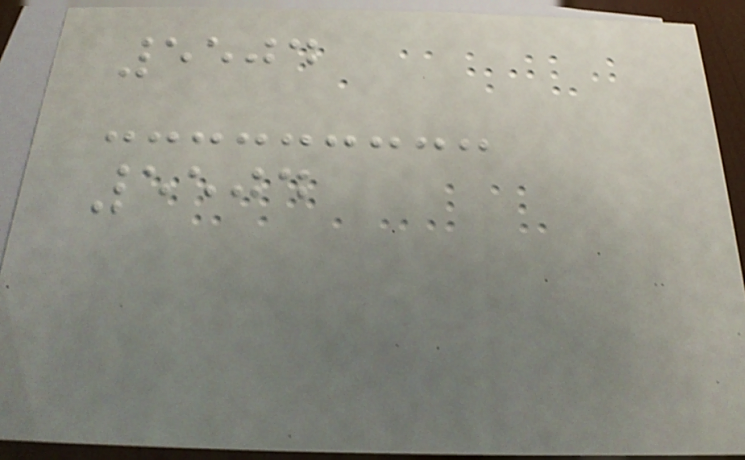5504
5504
